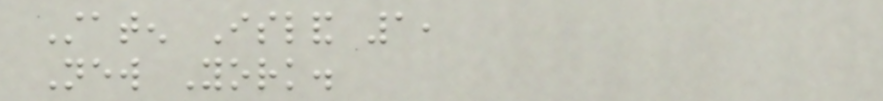Staten Island 1,
New York.
